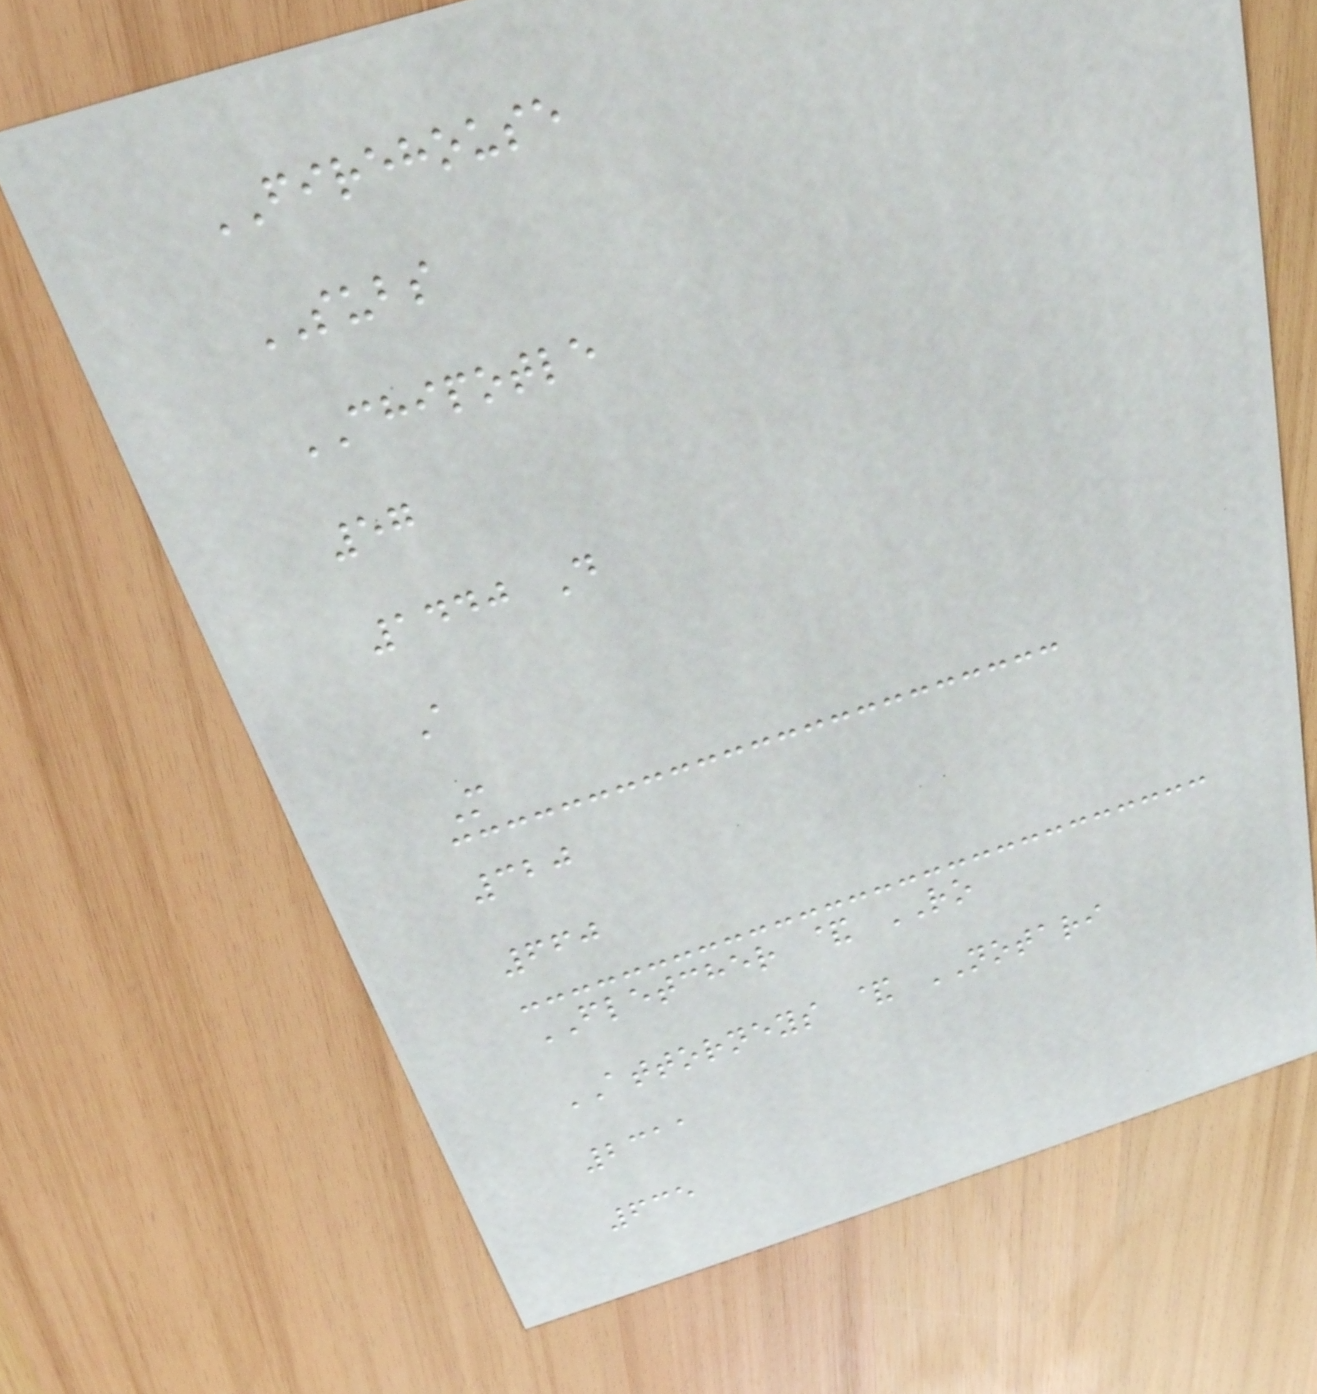FIREHOUSE
SUBS
CHIPOTLE
57
1440 D
A
M
320
660
FLETCHER & RO
ATTORNEYS & NOTARI
2311
635
